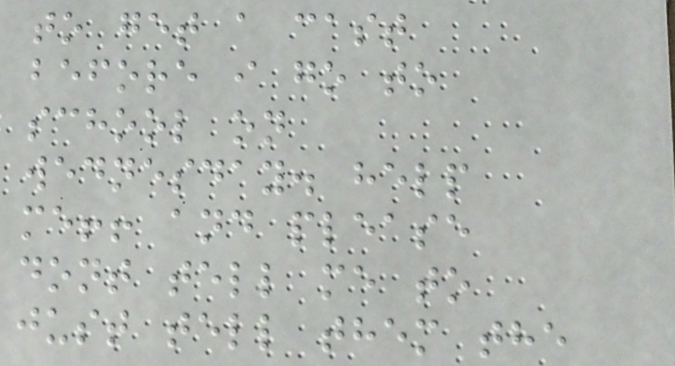to get a cast
before i go to
school on
wednesday. help
me!! and please
dont tell me to
just tell them the
